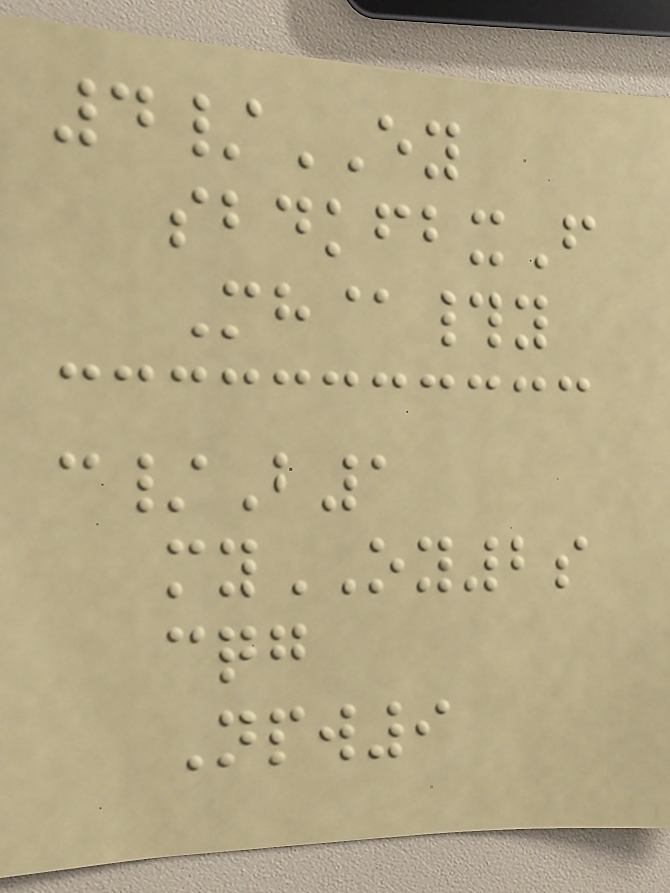4/EY
sbdkfbxF
Mh@#y
c/B1
myOY2s
cqg
Npw9
